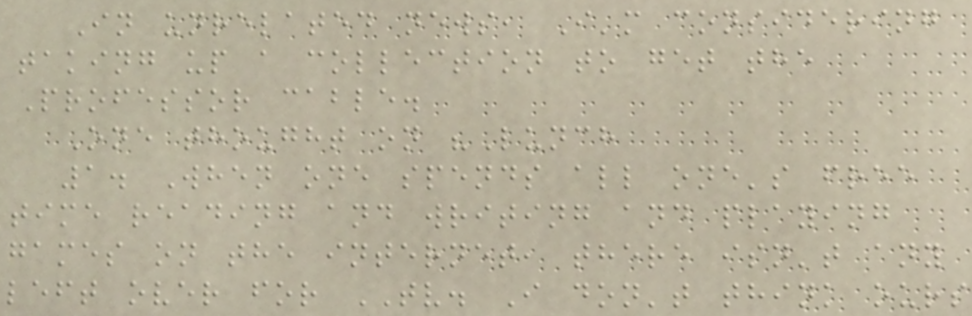In unrelated news, I'm considering
taking up a collection to get the
Professor cable.
One thought on "Lunch
1. When one spends all one's free
time reading and writing and playing
games on the internet, there isn't any
left over for TV. I don't think ours
